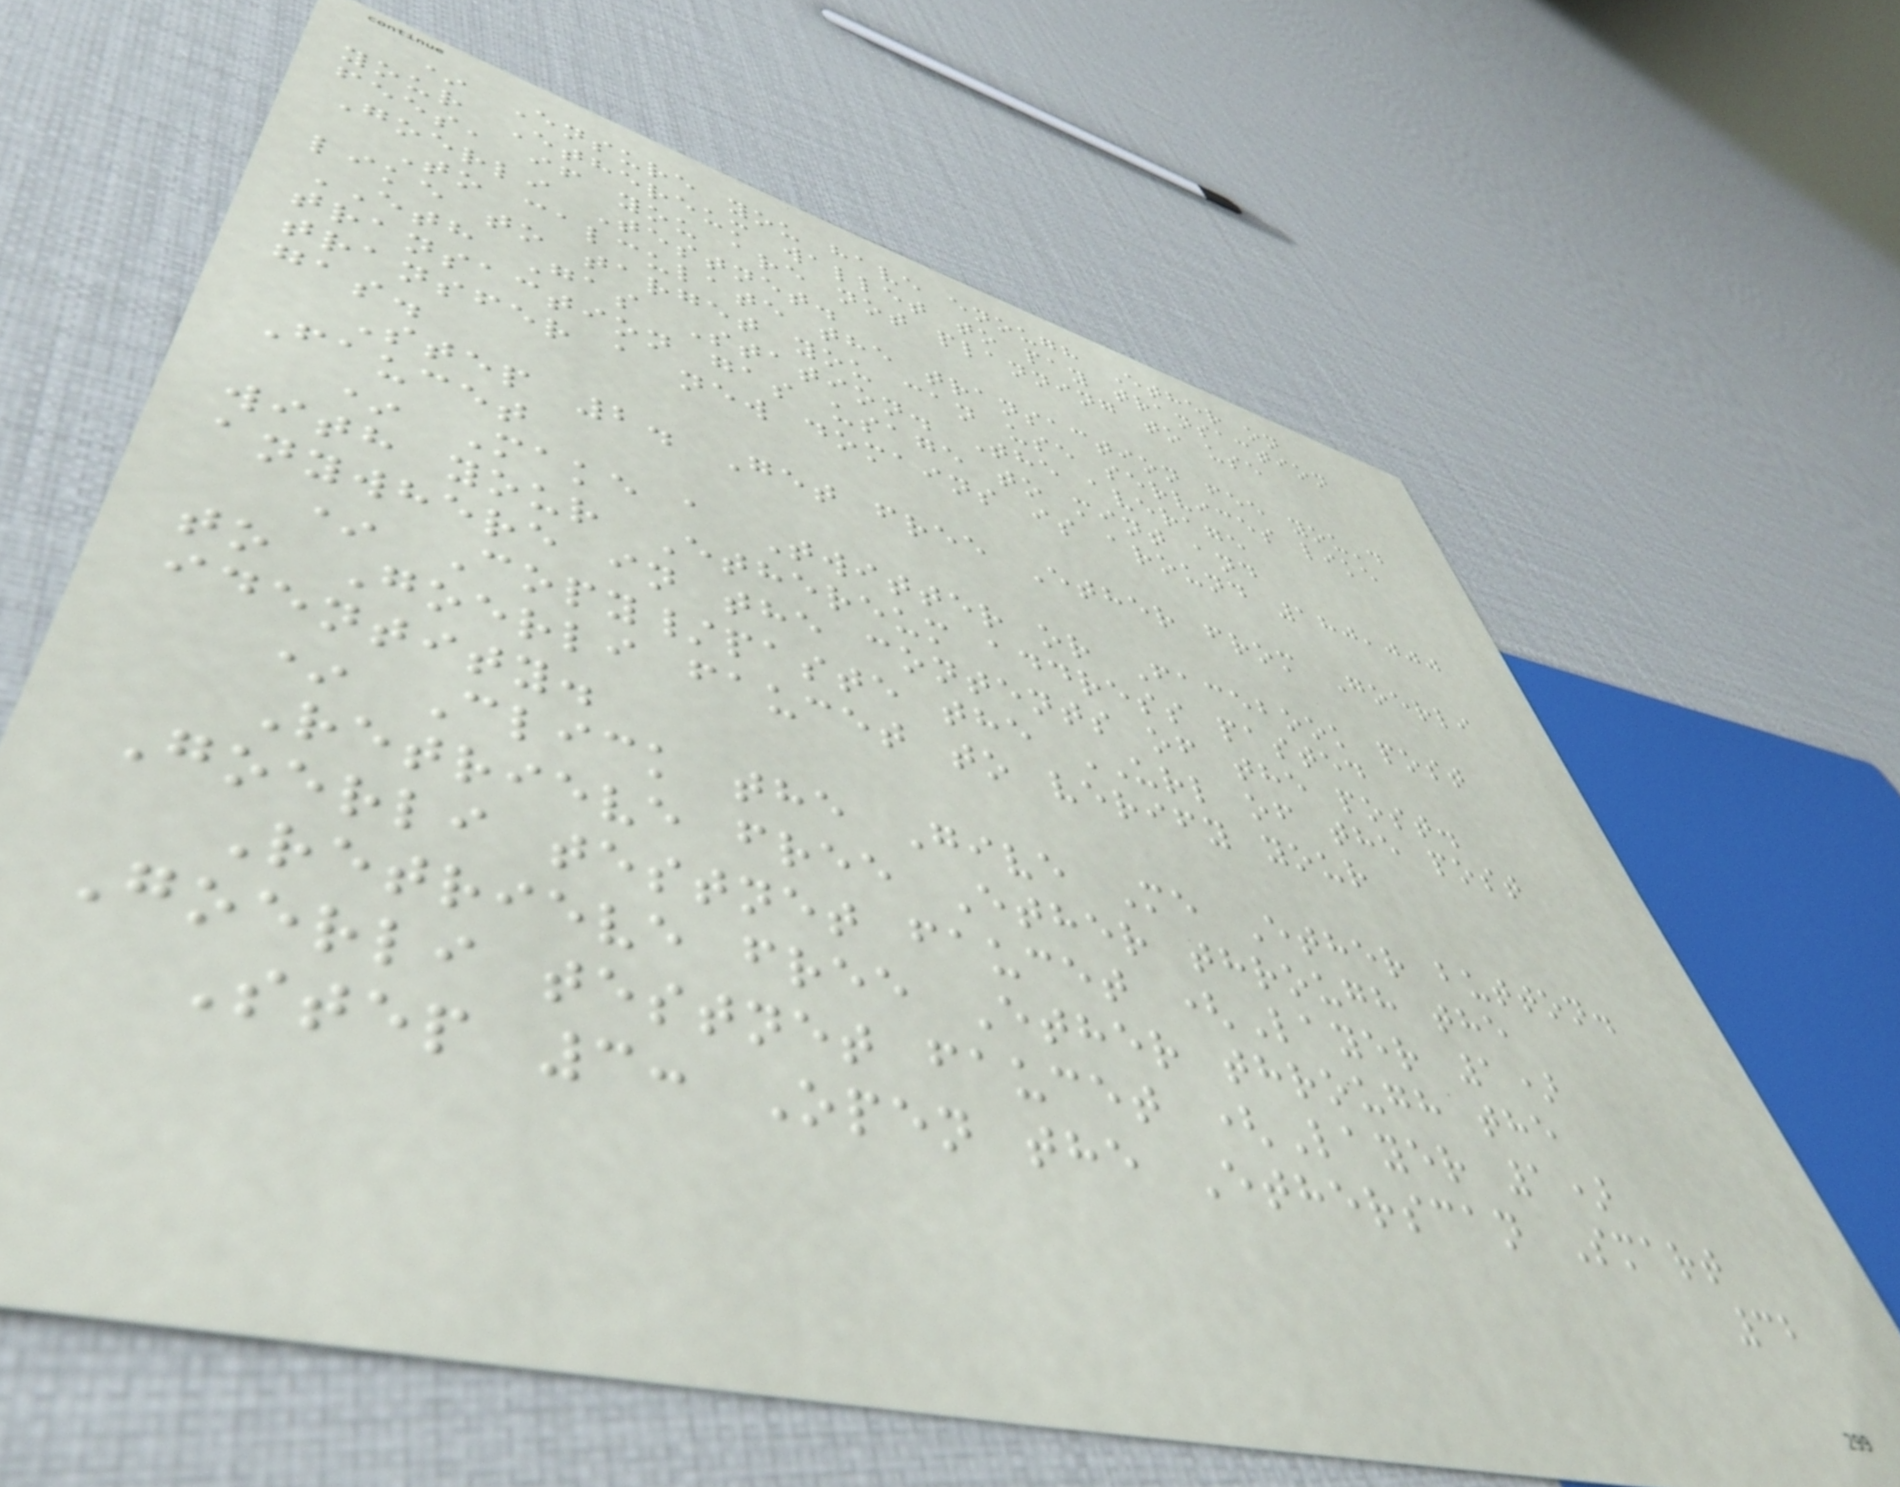* Ensure you have enough Ether on
your Ethereum wallet to pay transaction
fees, if you are not planning to use
Goerli Testnet.
To calculate the transaction fee you'd
like to target you can use services like
ETH Gas Station. The average
transaction gas usage to mint and
transfer a new domains is around 180,000
gas.
Step 2. Get free Ether from Goerli
Faucet
* Make a Twitter or Facebook post
with your Ethereum address pasted
anywhere in the contents of the post.
* Copy/paste the URL of the post
to Goerli faucet to verify your
identity.
* Click the Give Me Ether button.
Retrieve free Ether through the
Goerli testnet faucet (Layer 1)
Retrieve free Ether through the
Goerli testnet faucet (Layer 1)
Step 3: Open the Etherscan Smart
32
